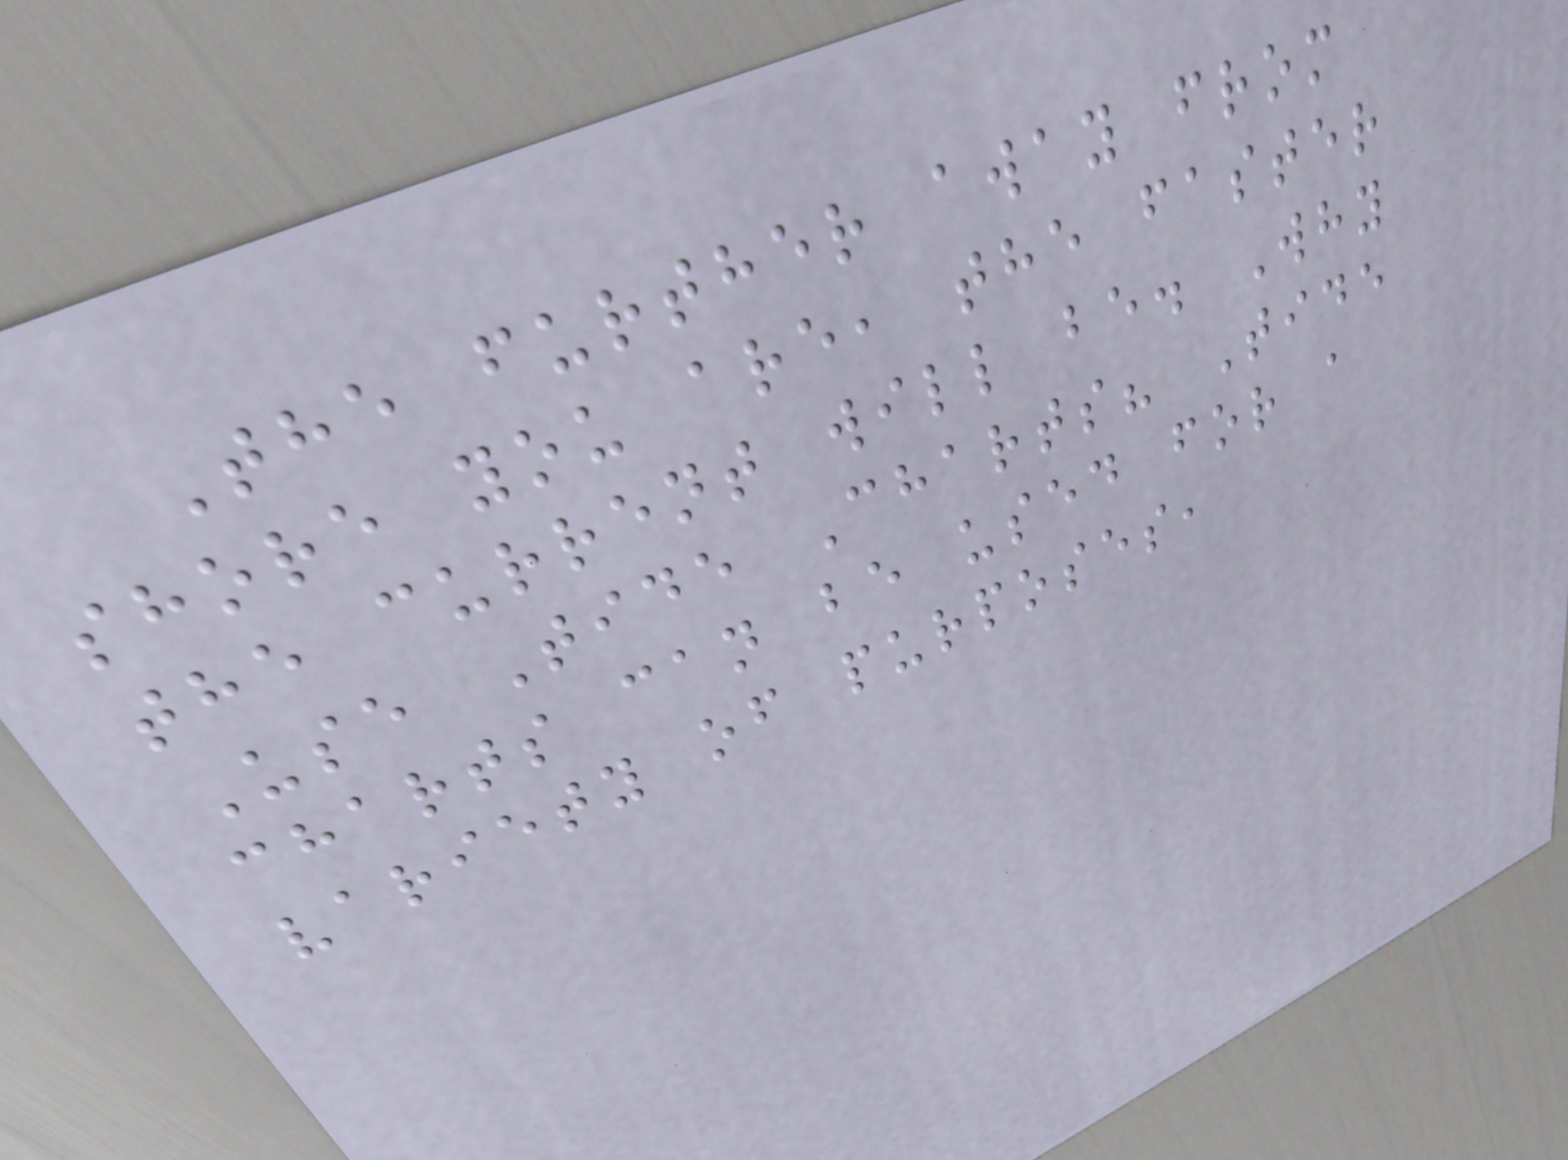The further away from
shore you are, the faster
the current will be. Why
Use Tide Charts? Tide
charts can be used for a
variety of purposes,
